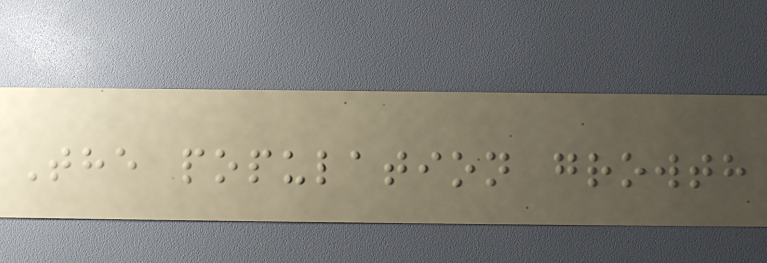The population growth
